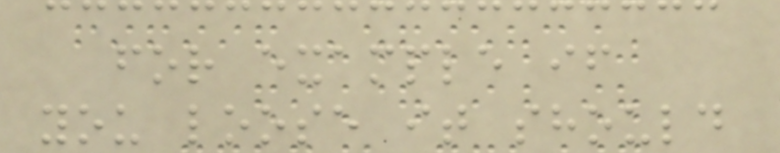for example if
you loose it should
